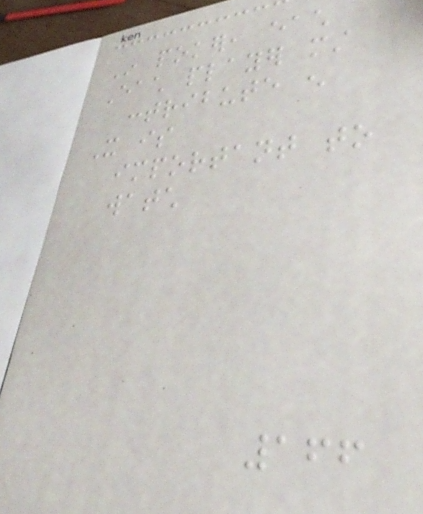In poker, each
Each player must
contribute enough
It is
important to
watch
166
